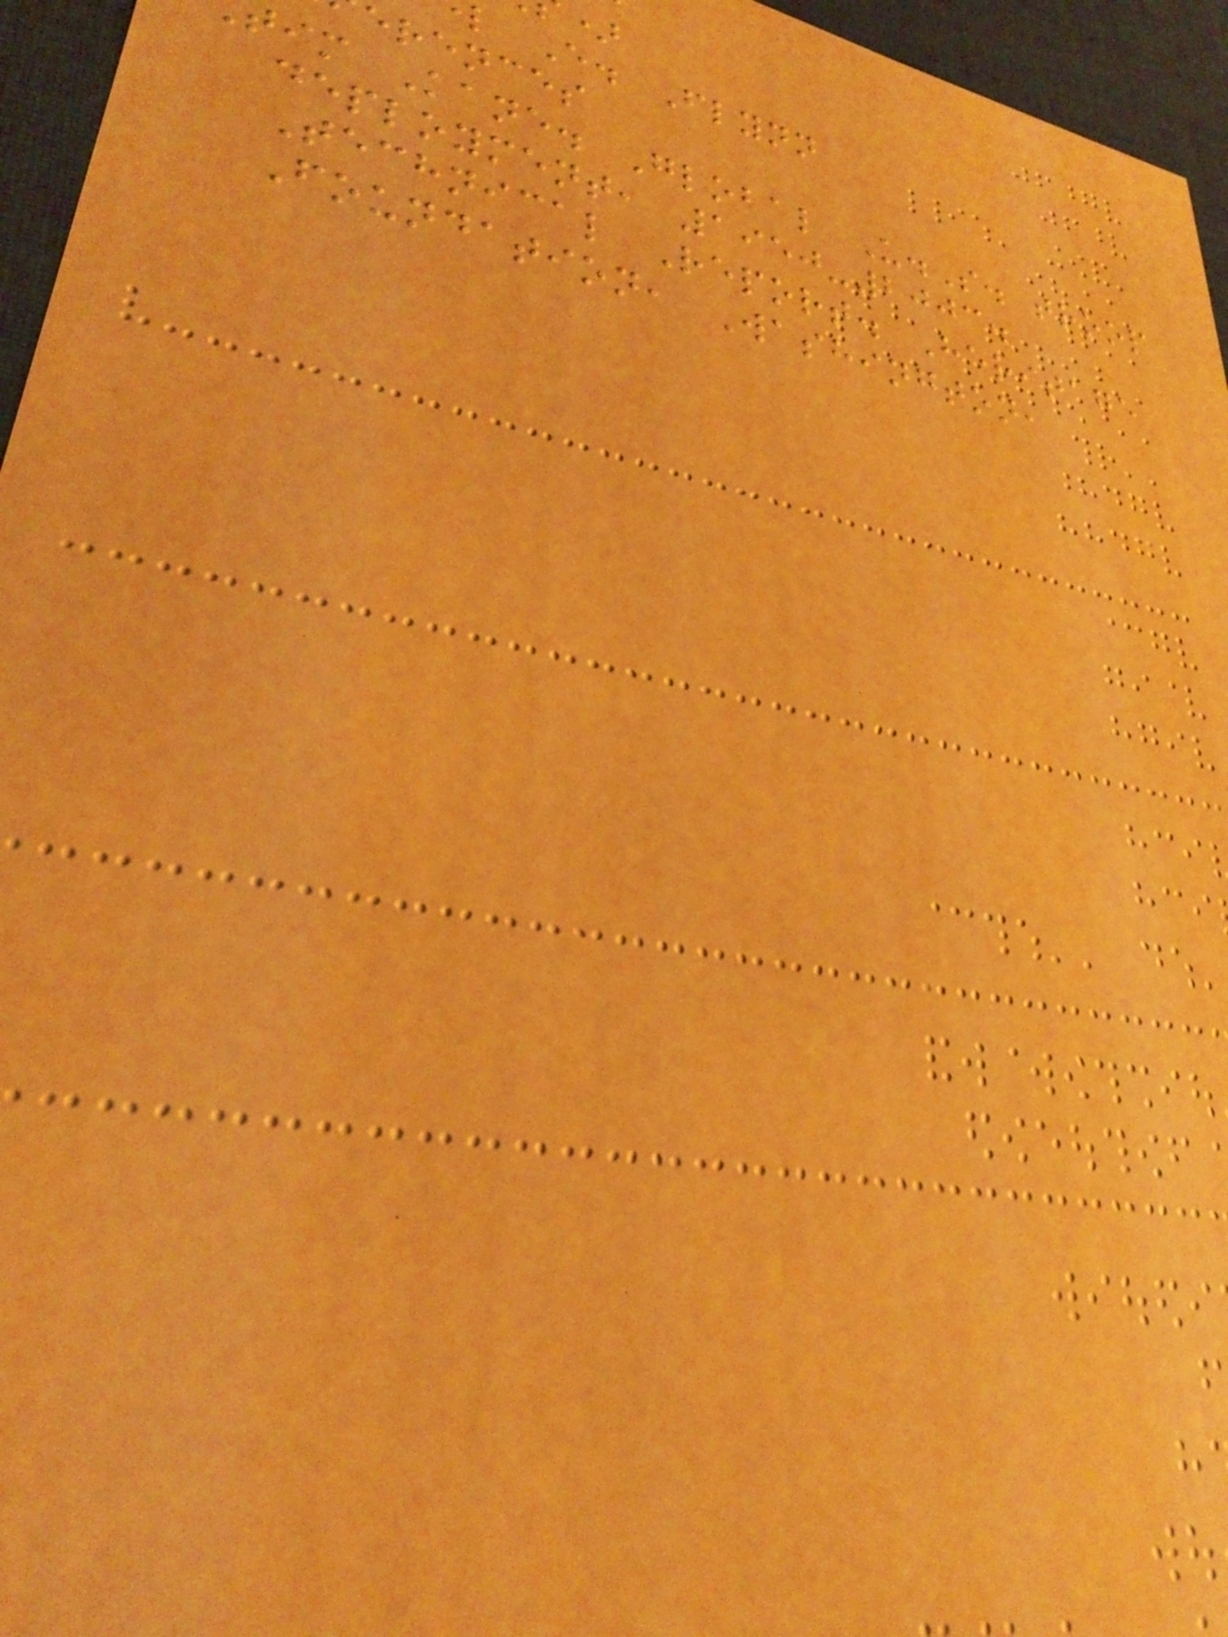l E. Flynn
erences
tim Kane. Global U.S. troop
deployment, 1950-2003.
Technical Report. Heritage
Foundation, Washington,
